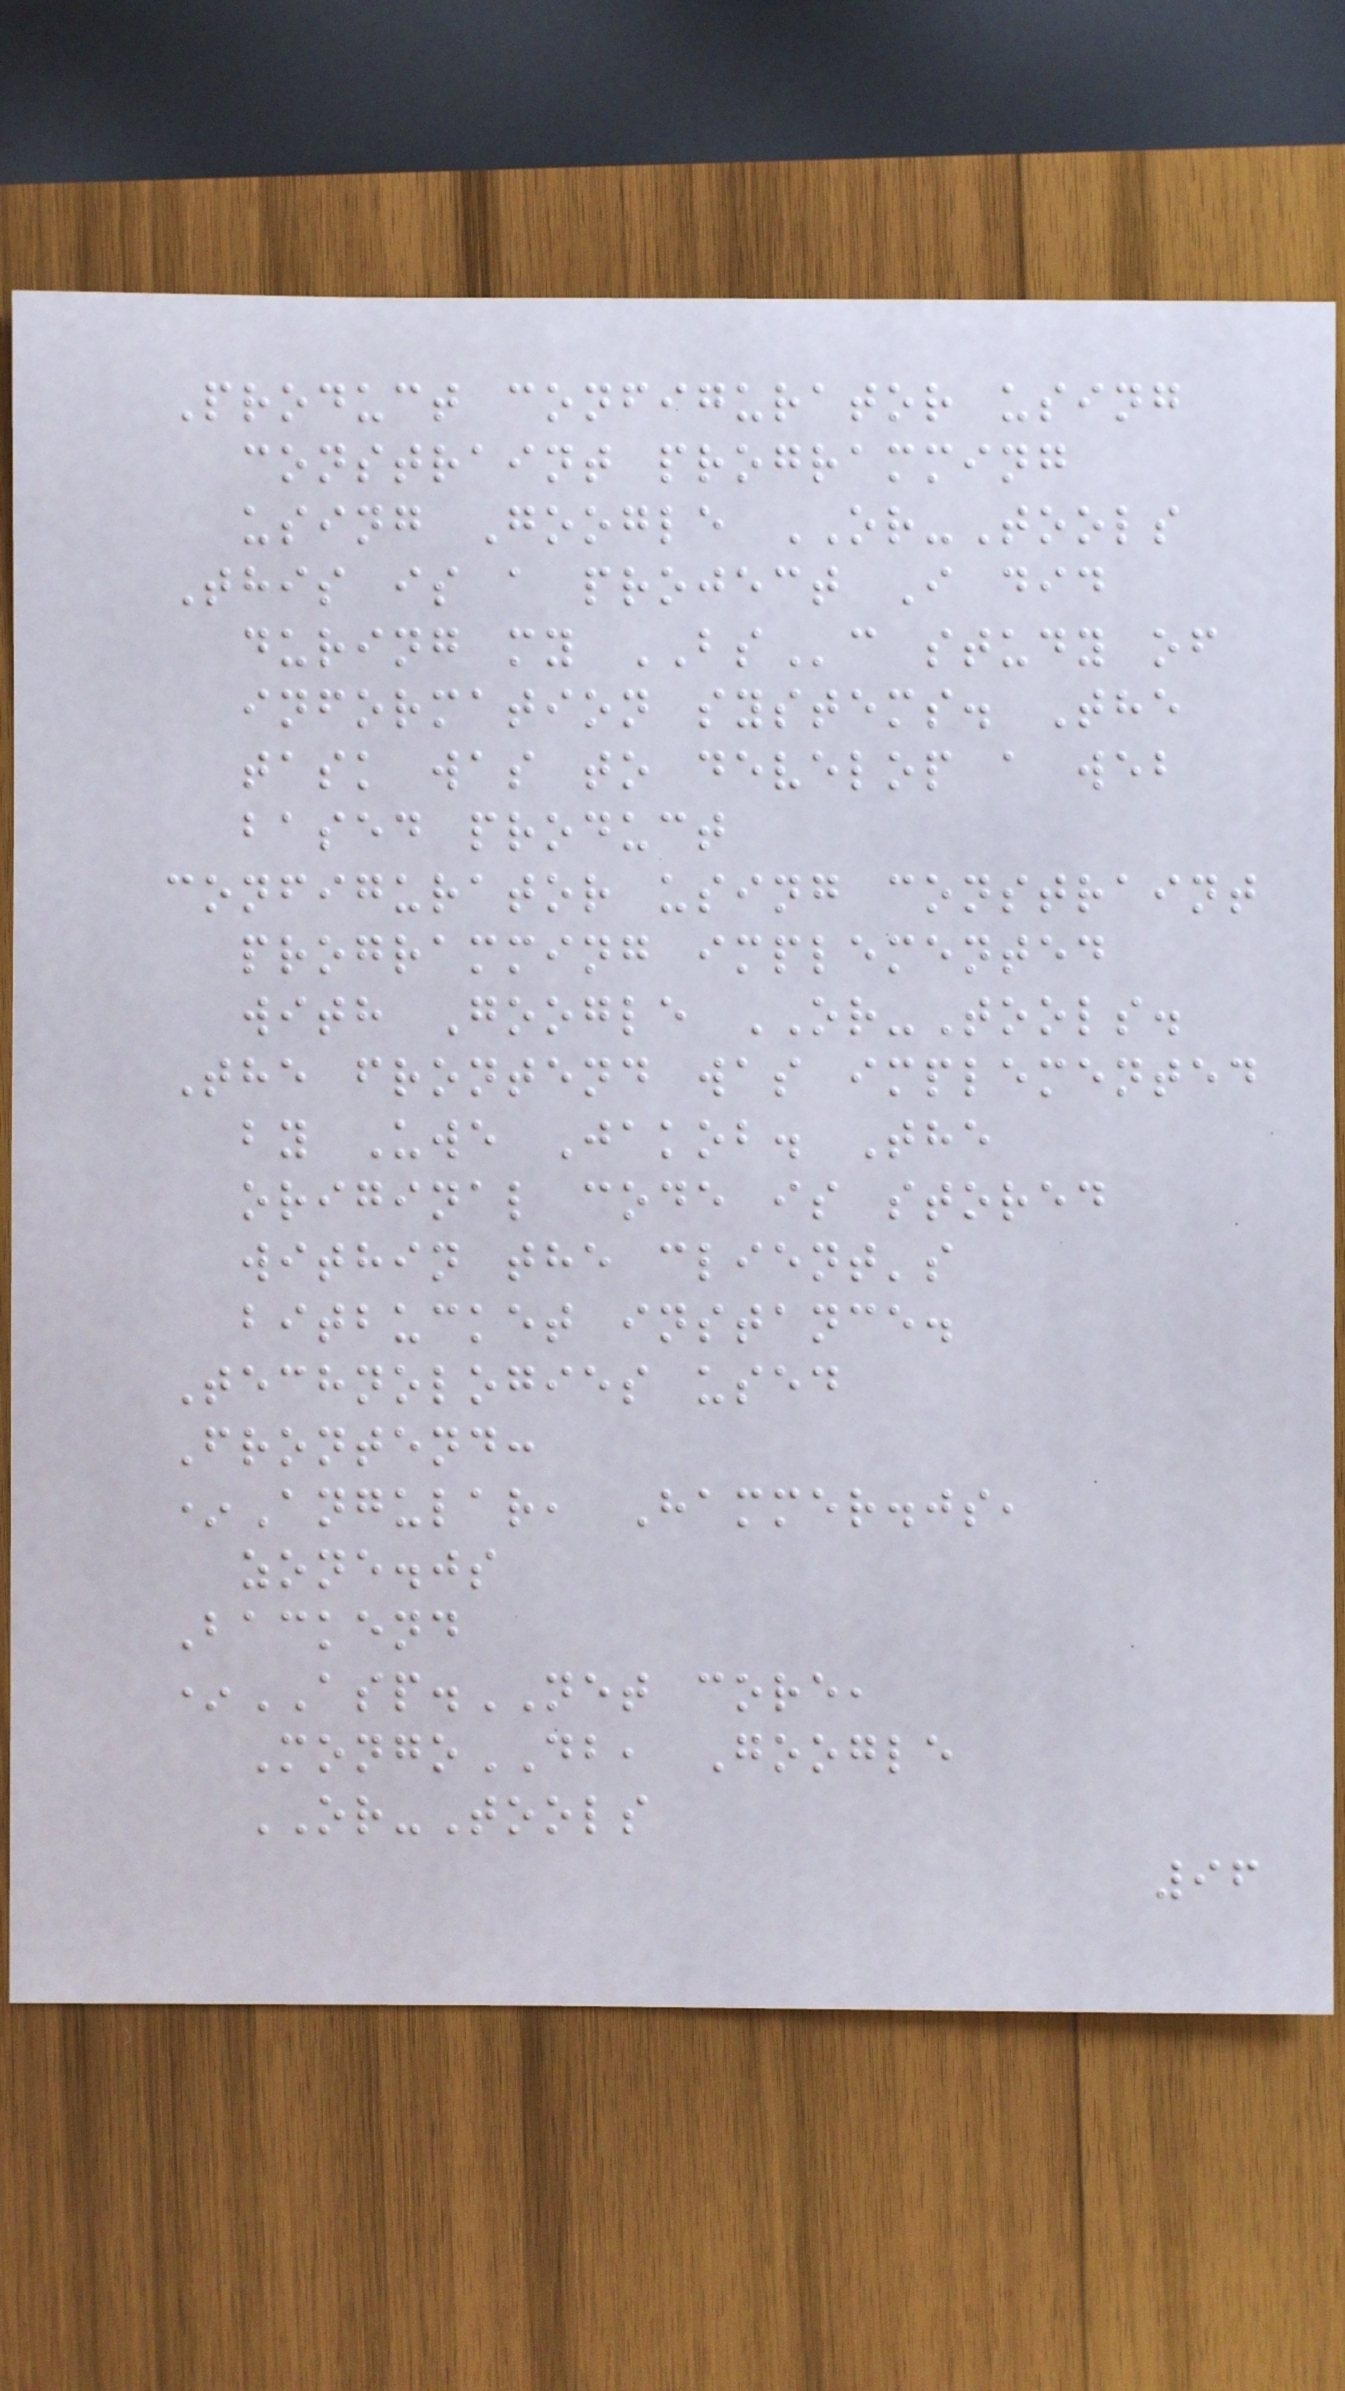Product configurator using
constraint programming
using Google OR-Tools
This is a project I did
during my BSc study of
information systems. The
task was to develop a web
based product
configurator using constraint
programming implemented
with Google OR-Tools.
The frontend was implemented
by Uwe Jakob. The
original code is stored
within the client's
bitbucket instance.
Technologies used
Frontend:
*Angular, Hammer.js,
zone.js
Backend
*ASP.NET core,
MongoDB, Google
OR-Tools
96
